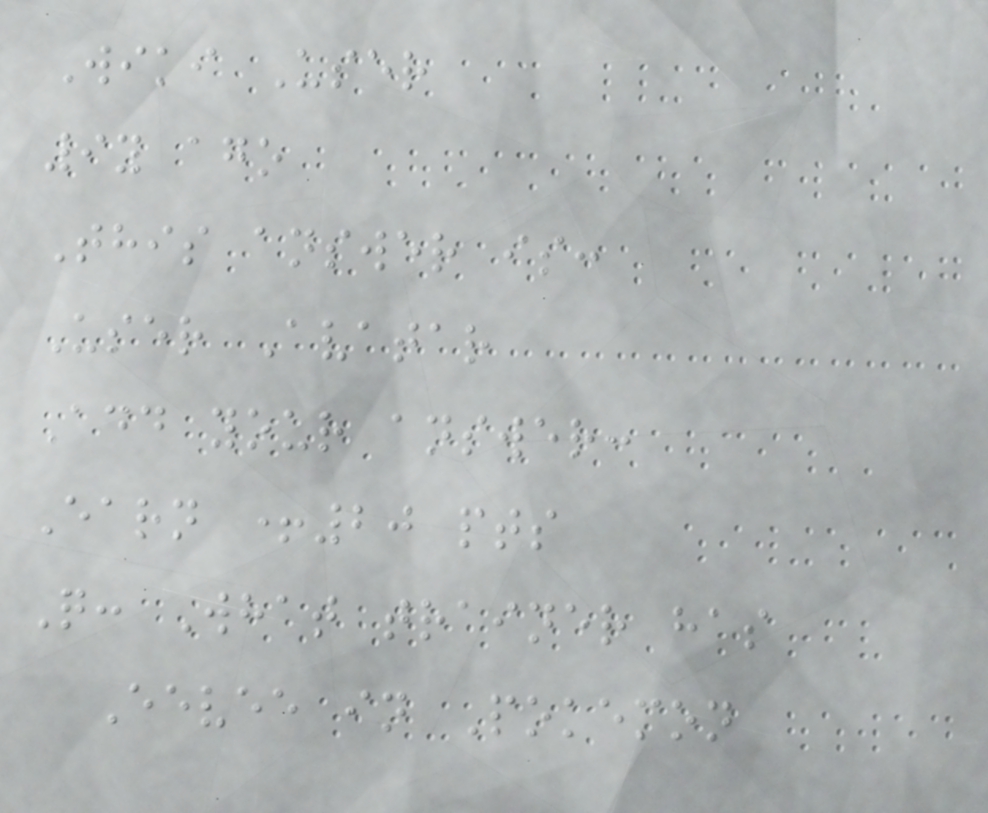Wiki User
9y ago
This answer is:
User Avatar
Add your answer:
Earn +20 pts
Q: What trainer has
Eevee in Pokemon
